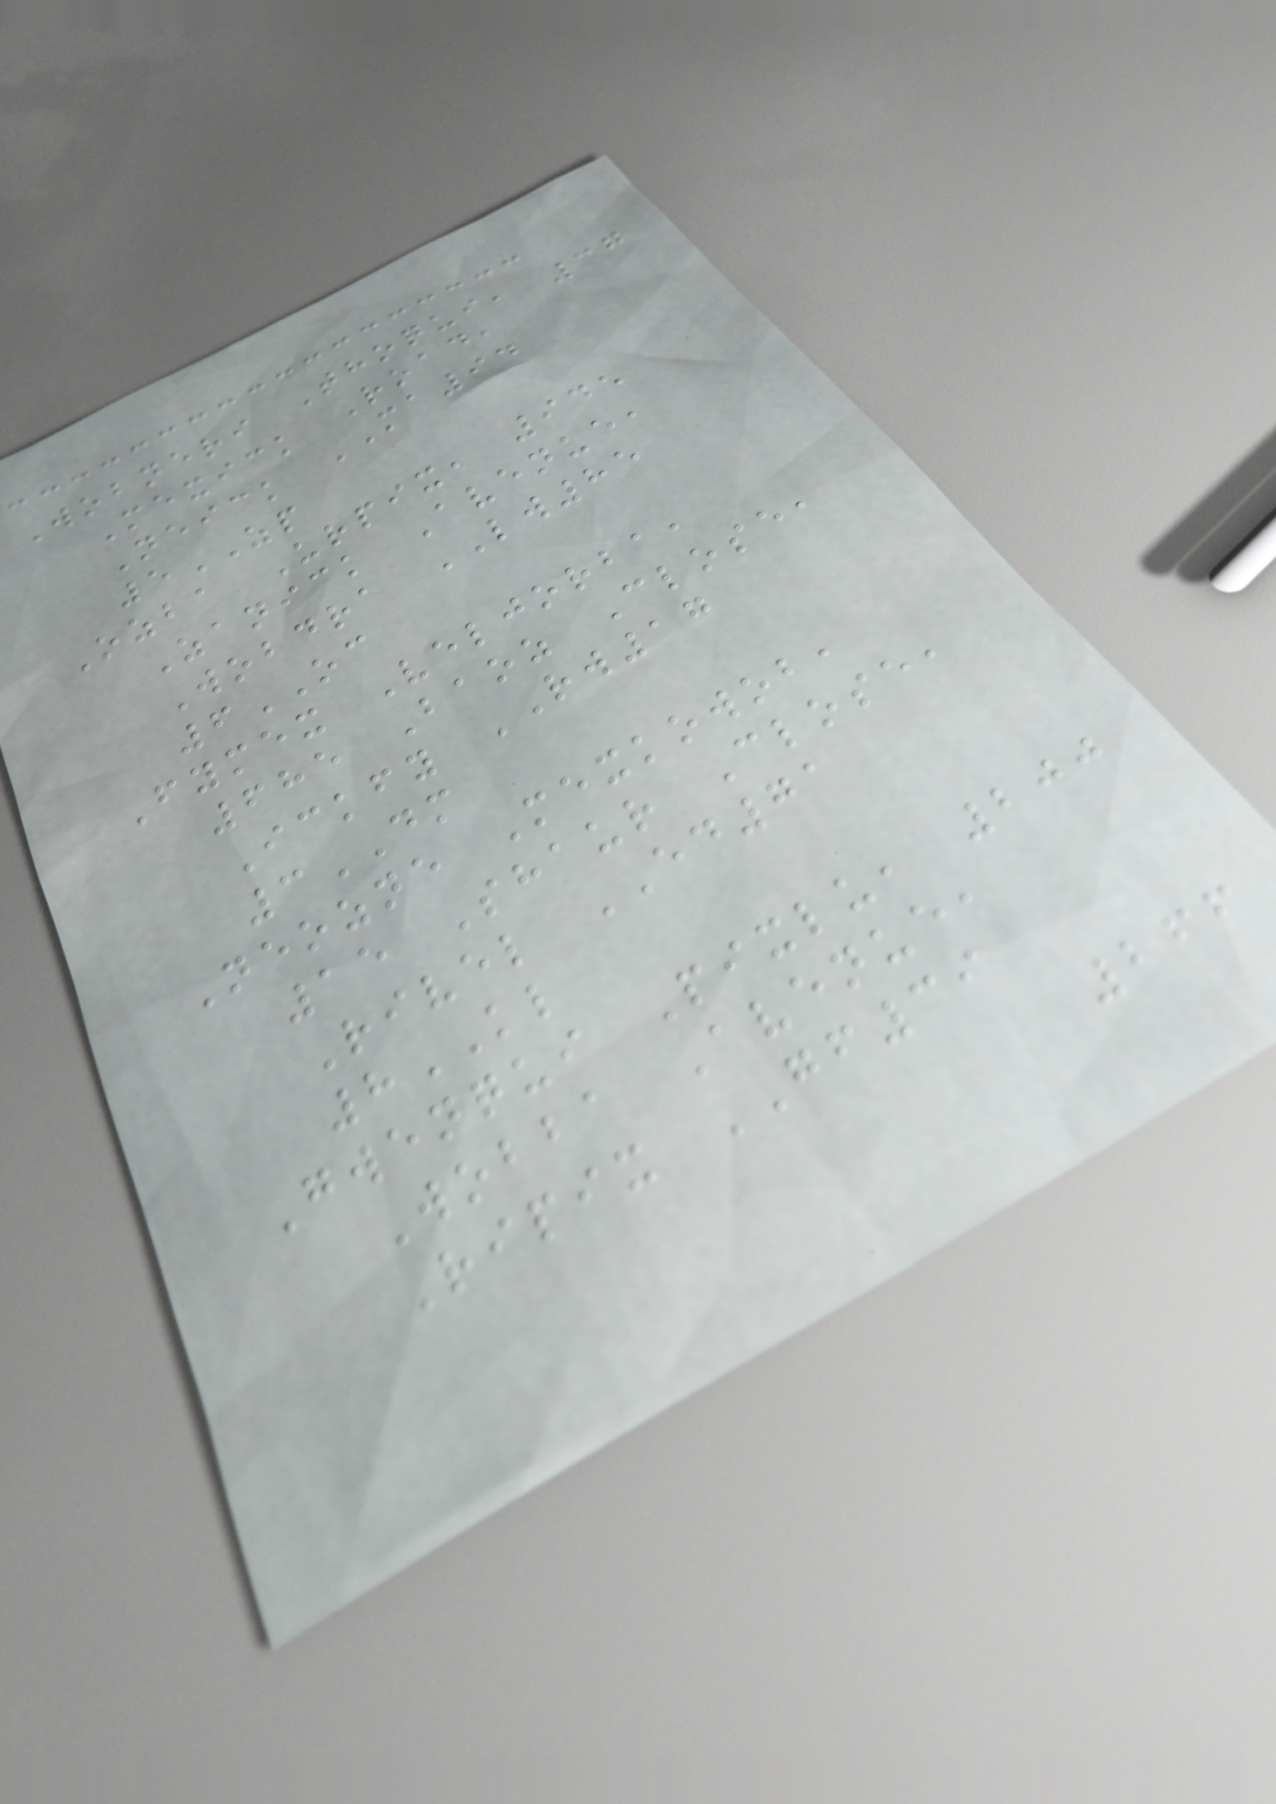Wobneri Thoqui, 37
Mexick Road,
Neick MA94
5ZP
Ozba Urpix, 945
Zanick Avenue,
Wobdra LW85
6OC
Fymex Veljorba,
685 Baoz Close,
Ickfy RW17
3DM
Neozne Mexkowob,
15 Shaur Close,
Rivel ED71
8KL
Gwenqui Pixlu, 200
Wobba Avenue,
Ripix GF39
266
